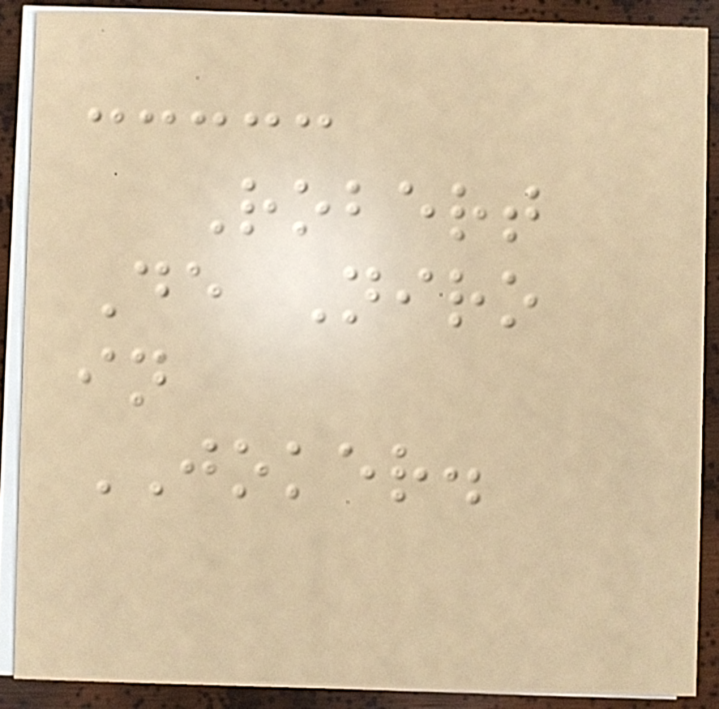Robert
De Niro
in
JOKER.
